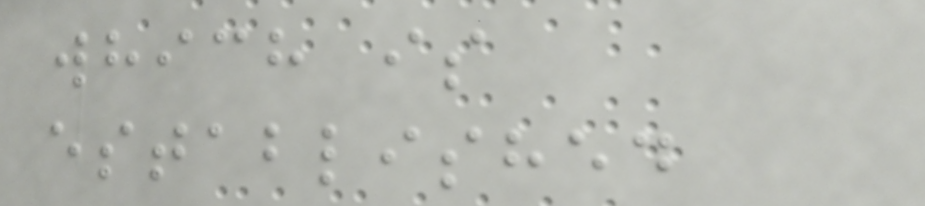which is
established
